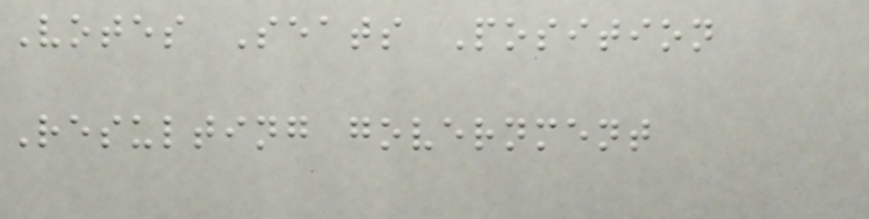Votes Seats Position
Resulting government
